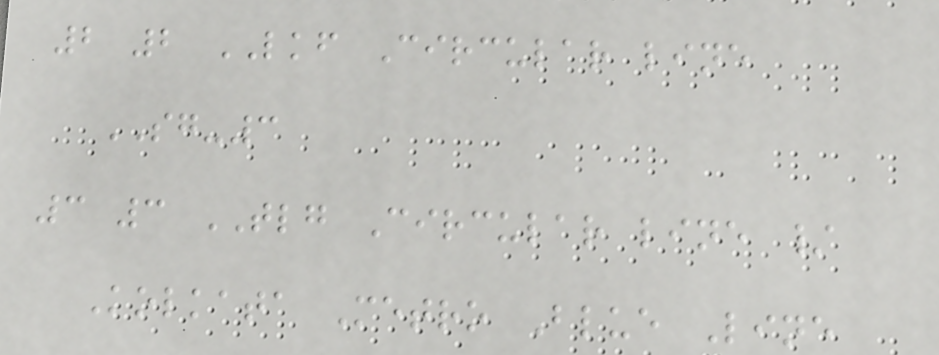2 2 LKF Circular line
SG-3
3 3 TLG Circular line /
Kolkata Metro Blue Line
